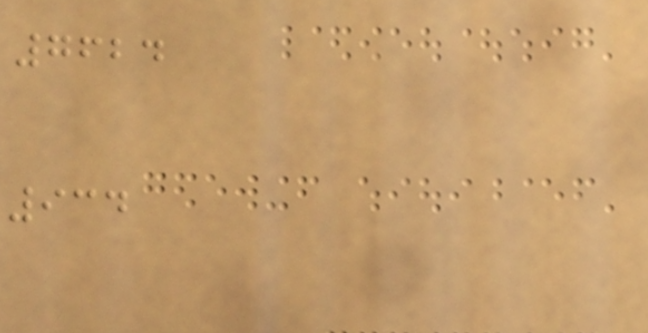7624
934
